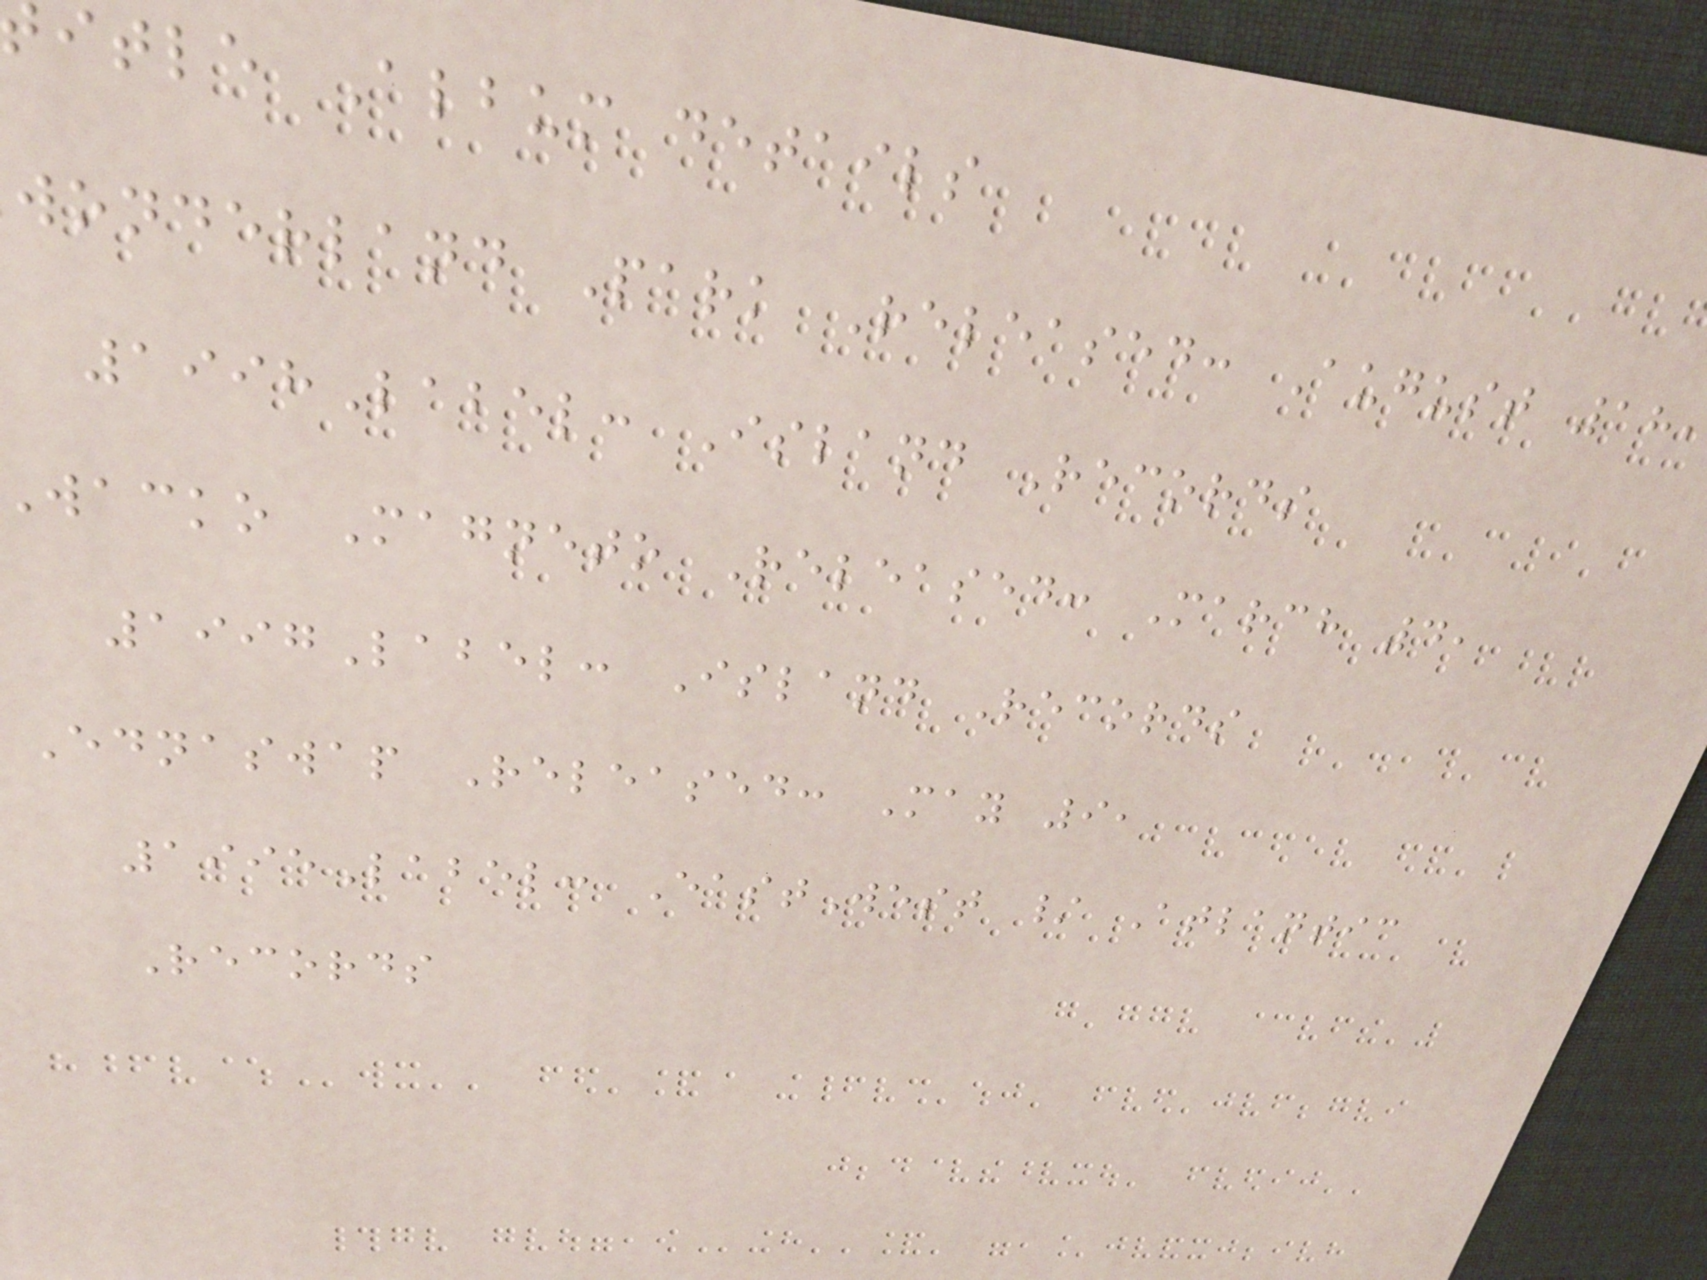itle Album details
wonderland Park Released: August 18
1998Label: Island Records
wacko Magneto Released: March 4,
1997Label: Island Records
Ednaswap Released: May 9,
1995Label: EastWest / Atlantic
Records
